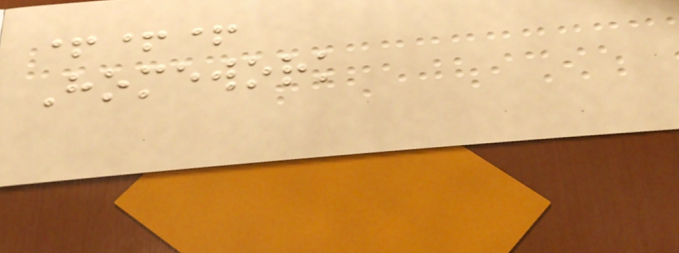+++
Homework
